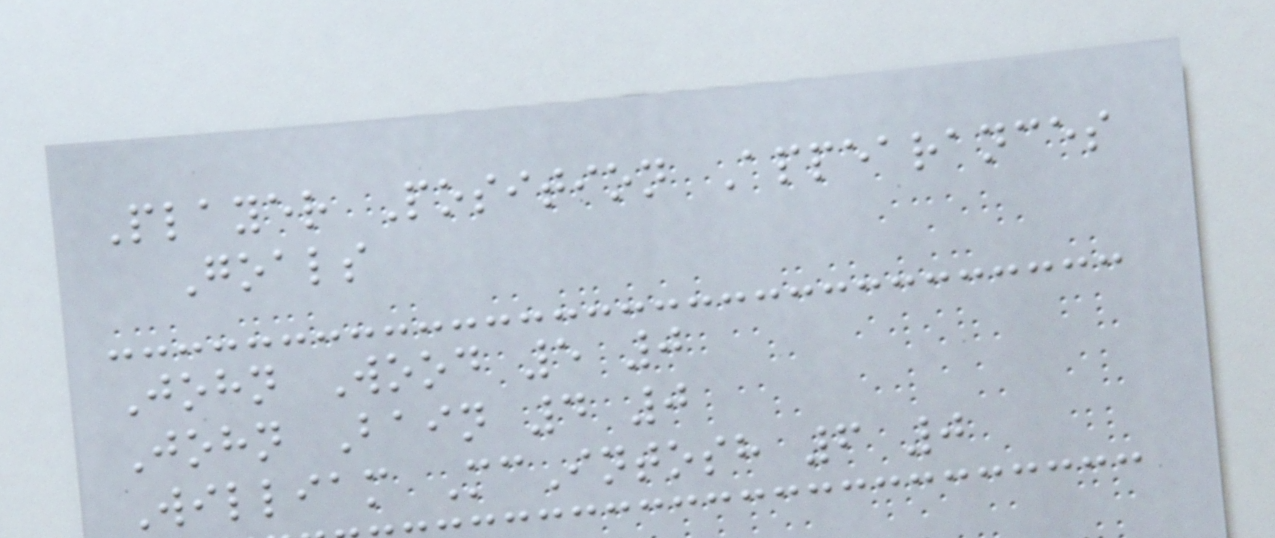Player Position Appearances
Goals
John Wood 5 0
John Bain 4 0
William McIntosh 6 0
